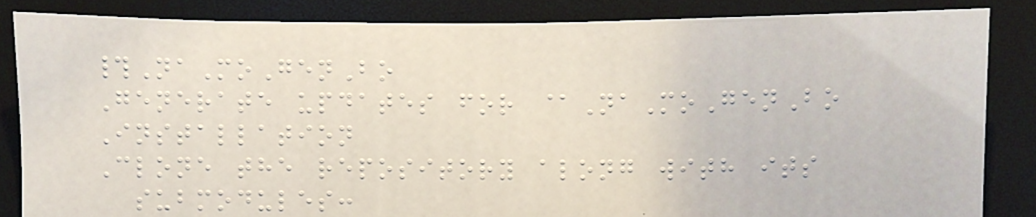#NaMoGenBo
Generate updates for @NaMoGenBo
Installation
Clone the repository along with its
submodules:
